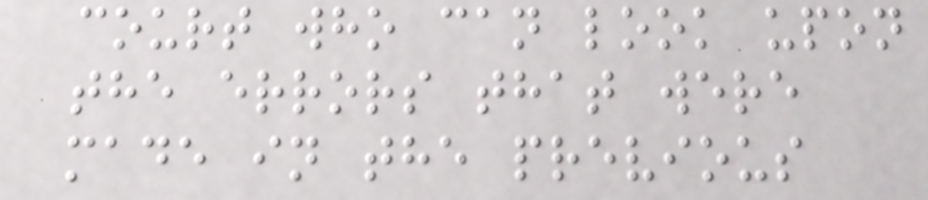court who can look upon
the errors that were
made in the previous
